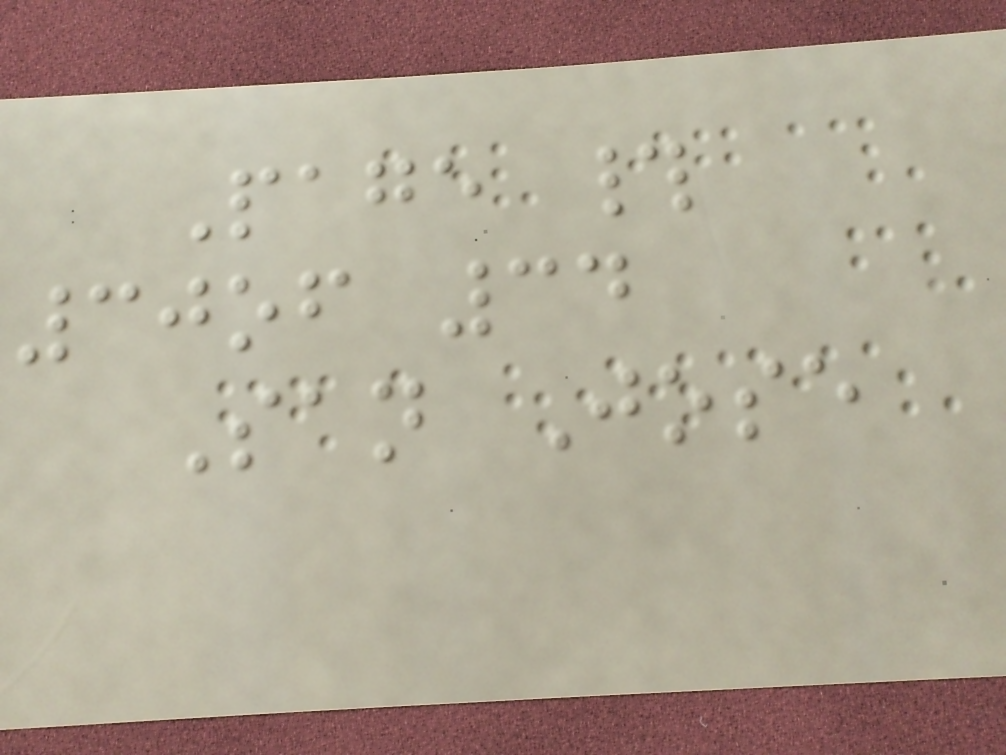Page #
30of 34
San Jose
